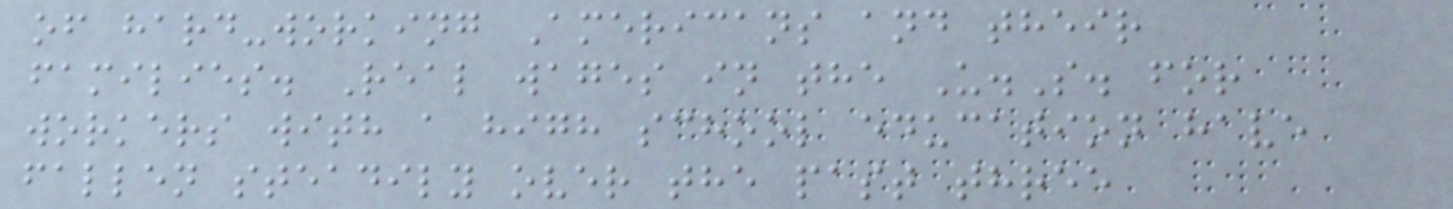of hard-working Americans and their
families. Real wages in the U.S. for
workers with a high school education have
fallen steadily over the past three
